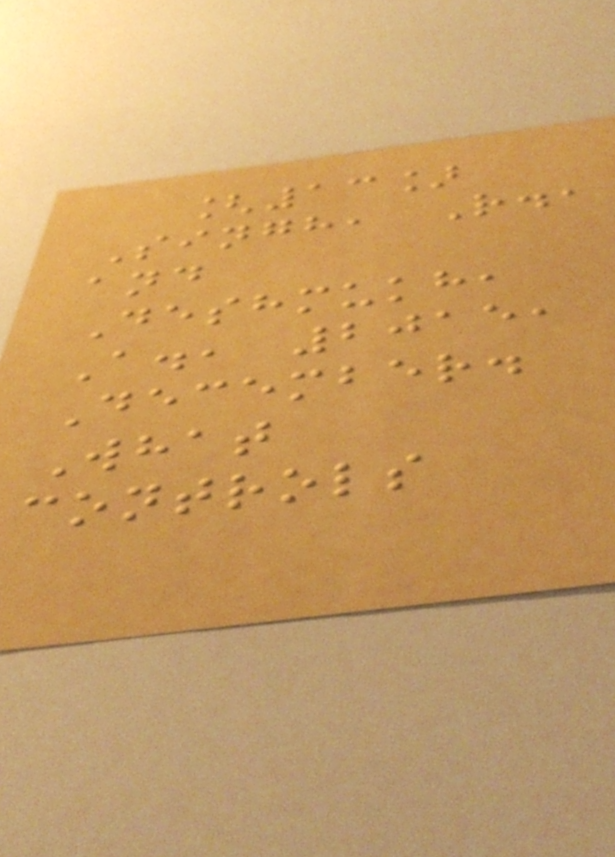[13]
Singh, R.,
and
Deshmukh,
A., 2015,
December.
What
controls
